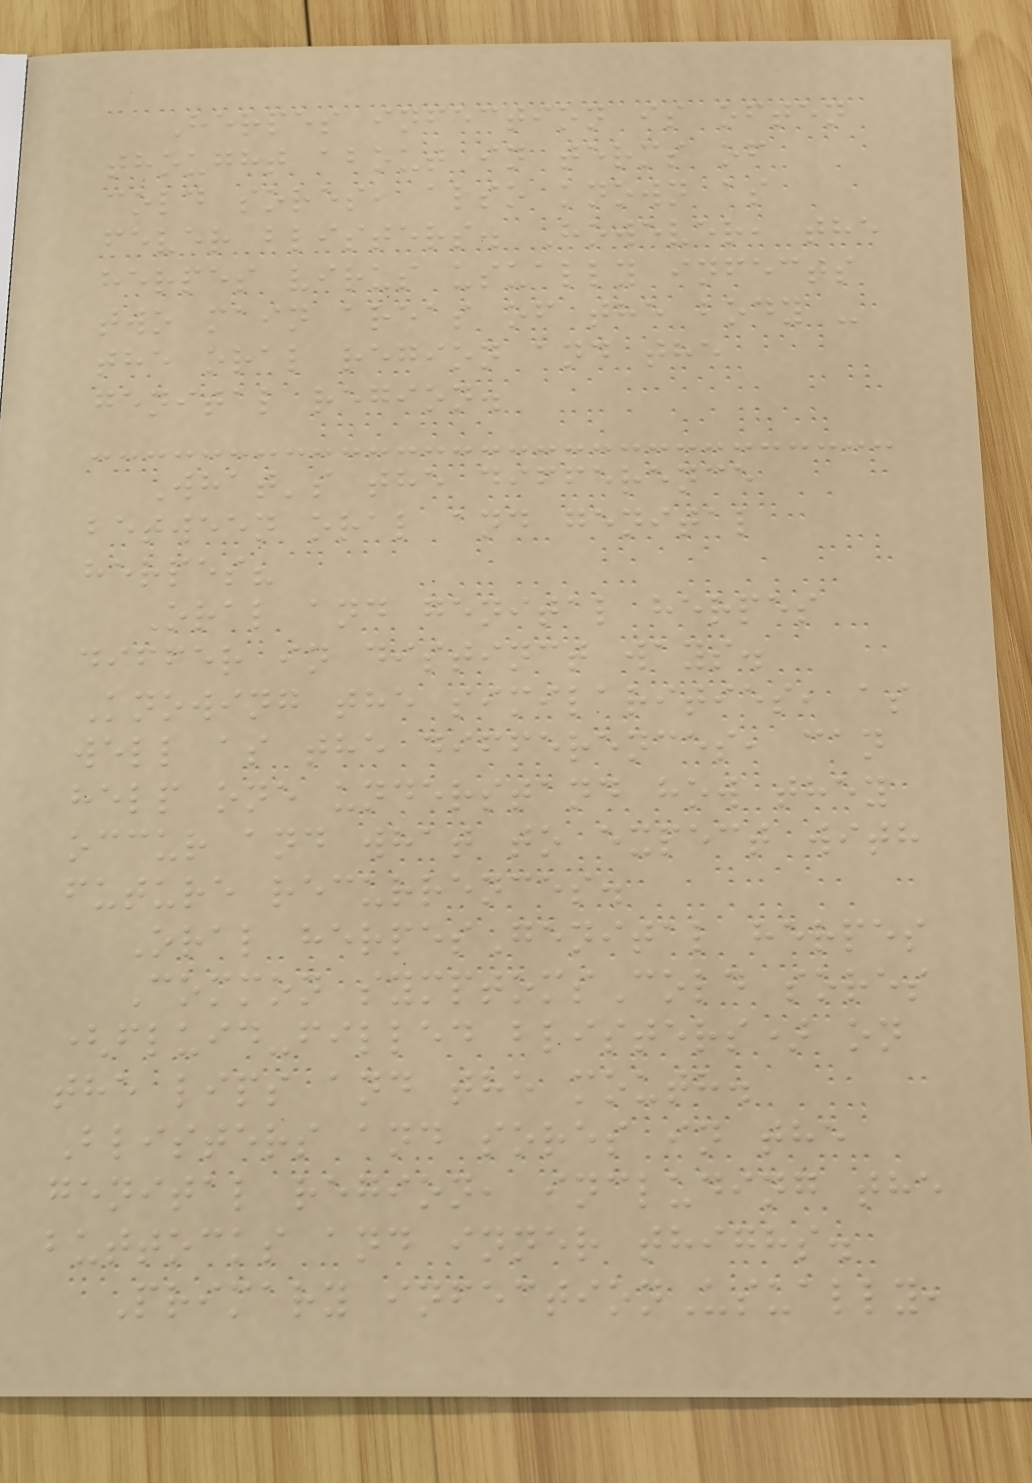Herpes infection is often
thought about in terms of
cold sores, also known as
fever blisters. However, the
herpes virus usually infects
two main areas of the body -
the oral region and the
genital region.
What's the difference
between oral and genital
herpes?
Oral and genital herpes
differ in distinct ways.
Knowing the similarities, as
well as the differences, can
help one understand how they
occur and what to expect with
future recurrences.
Oral herpesGenital herpes
Common symptomsCold sores
(fluid-filled blisters) on
the lips and the mouth.
Blisters and sores in the
genital region, including the
buttocks and inner thighs.
Primary infectionUsually,
